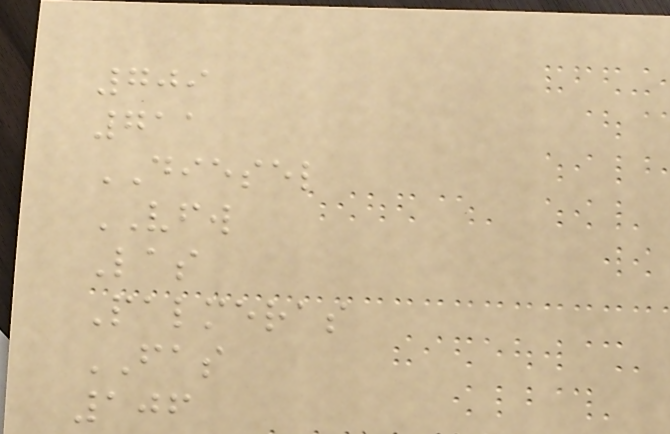709
711
DIESEL
VFW
Las
Palmeras
FAS
106
